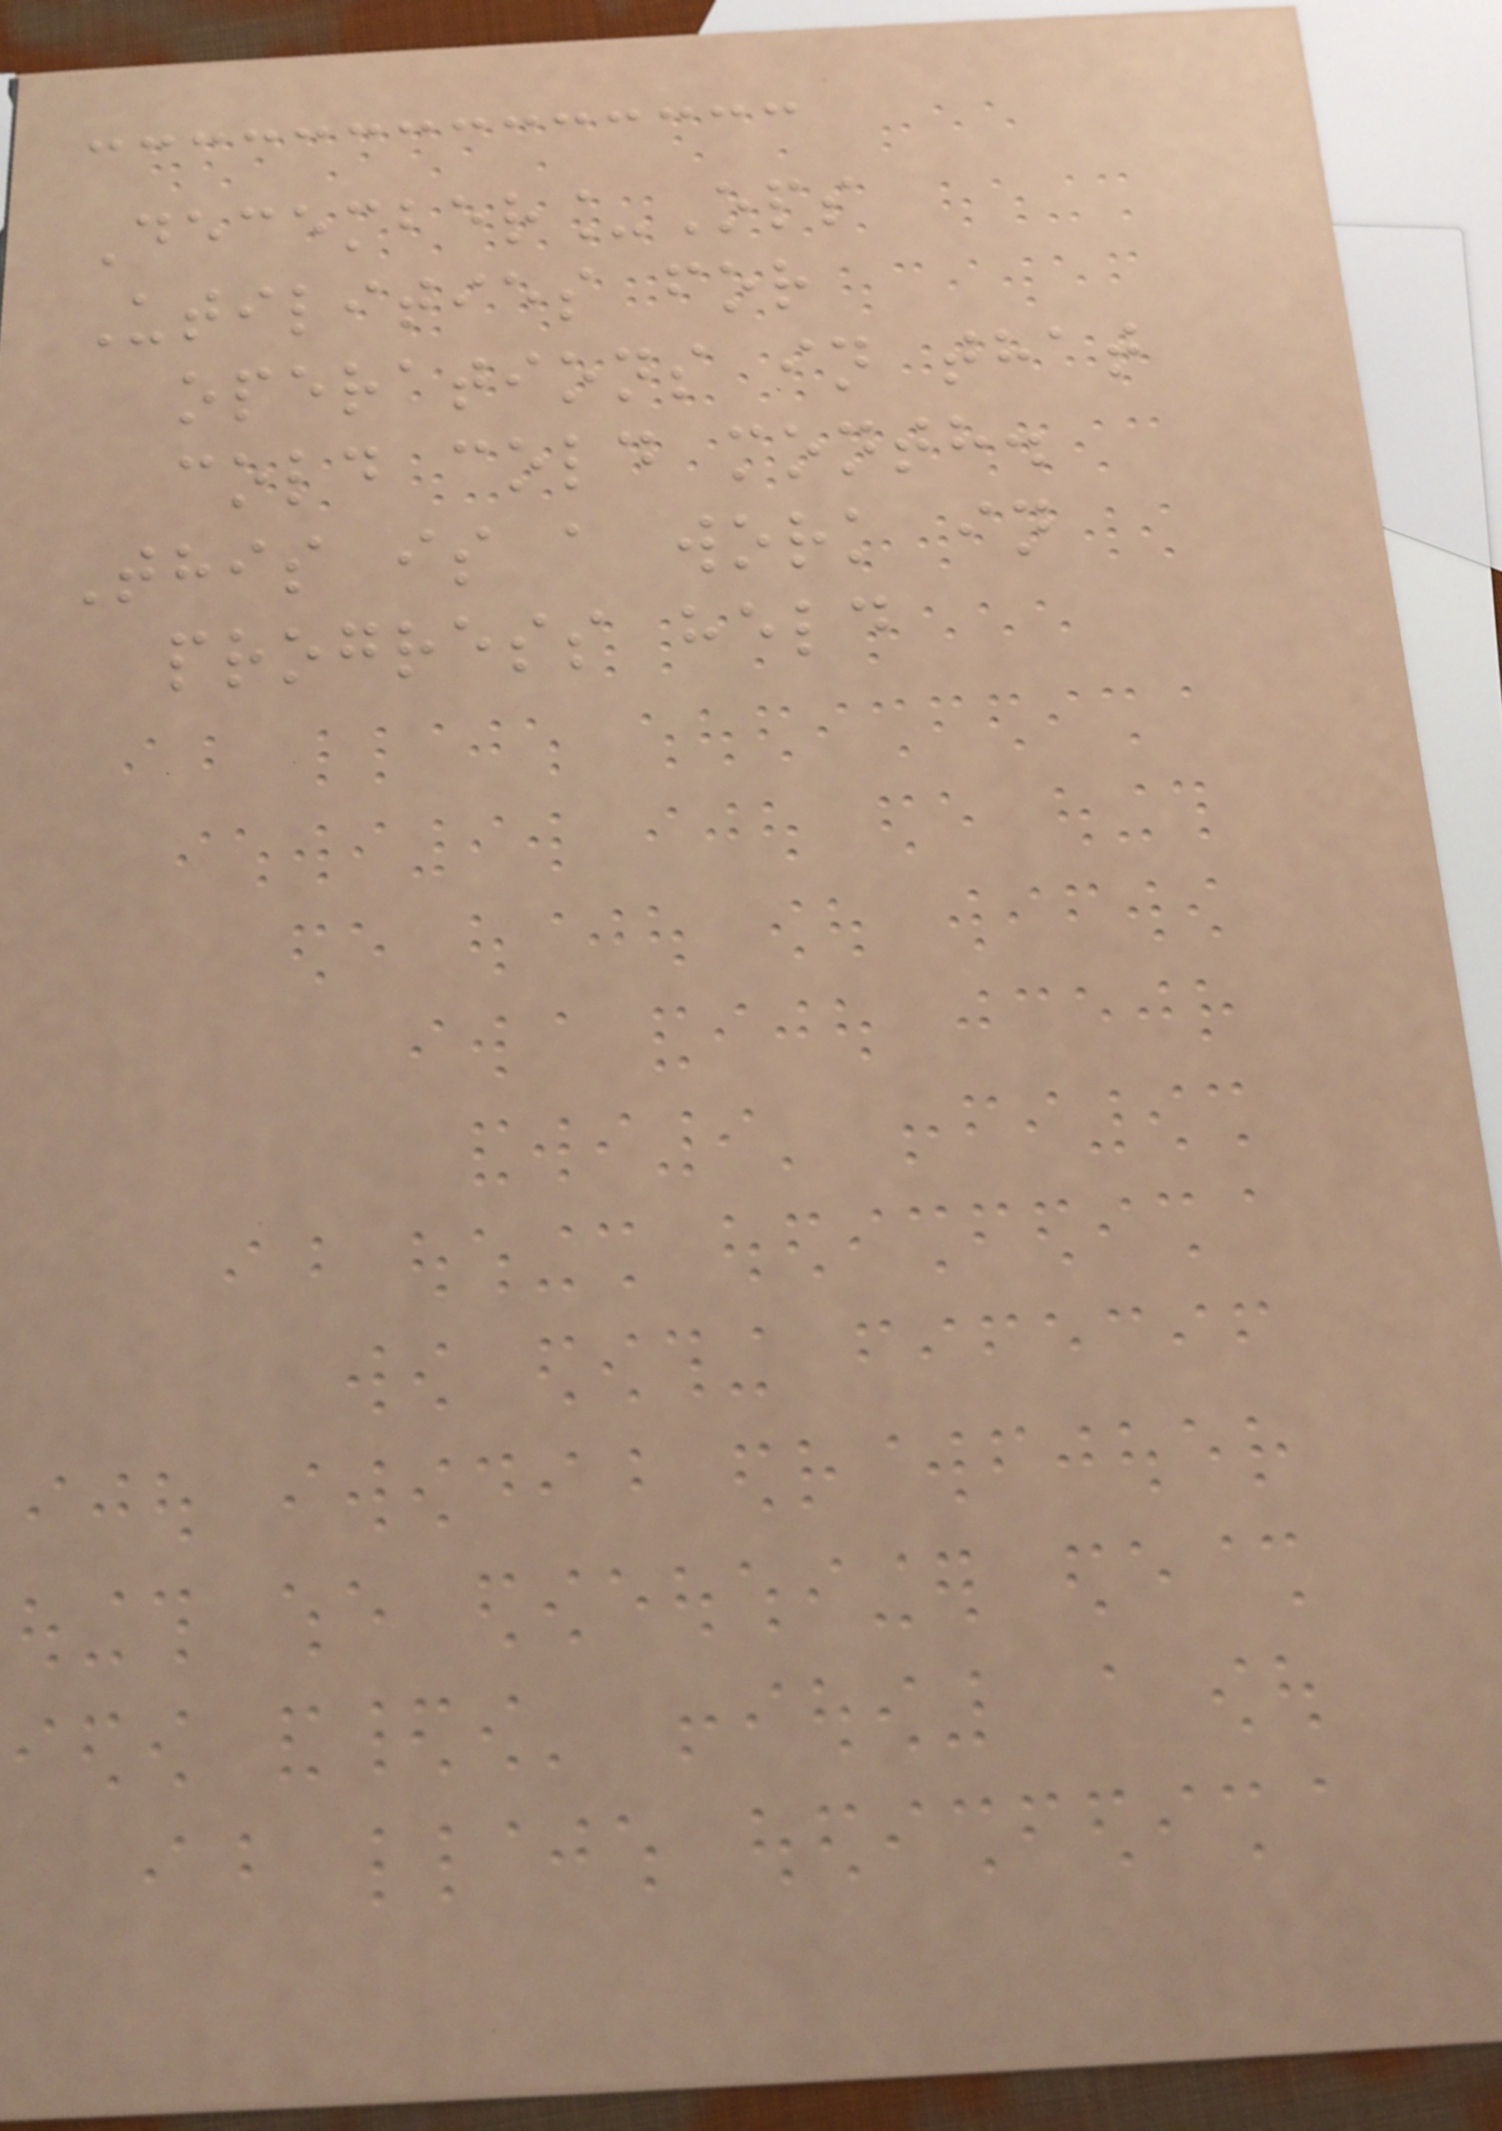December_Ops
Utilities for
operations in that
cold cold month.
This is a work in
progress held
